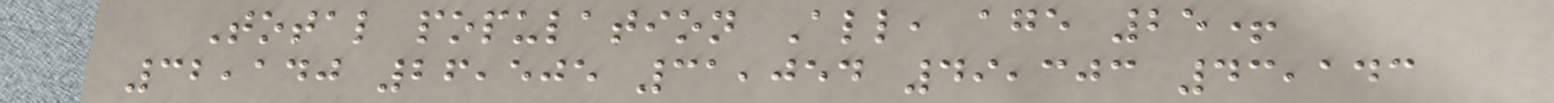Total population All, age 25+
32,140 26,505 31,054 49,303 43,143
